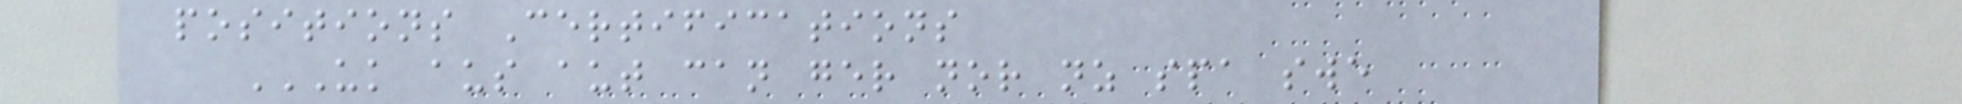positions Certifications
UK AUS AUT CAN GER NOR NZ SPA SWE
